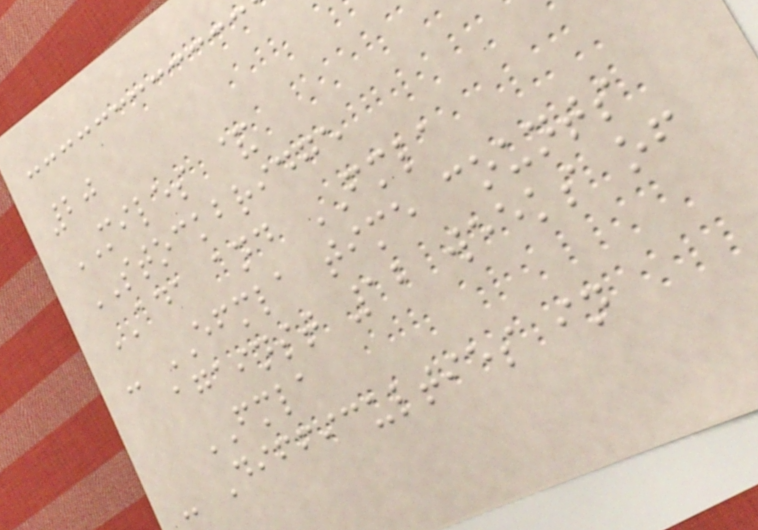20
MILES &
STOCKBRIDGE
ADA and FMLA
- EFMLA time counts
against 12 weeks of
FMLA
- Difficulties in
